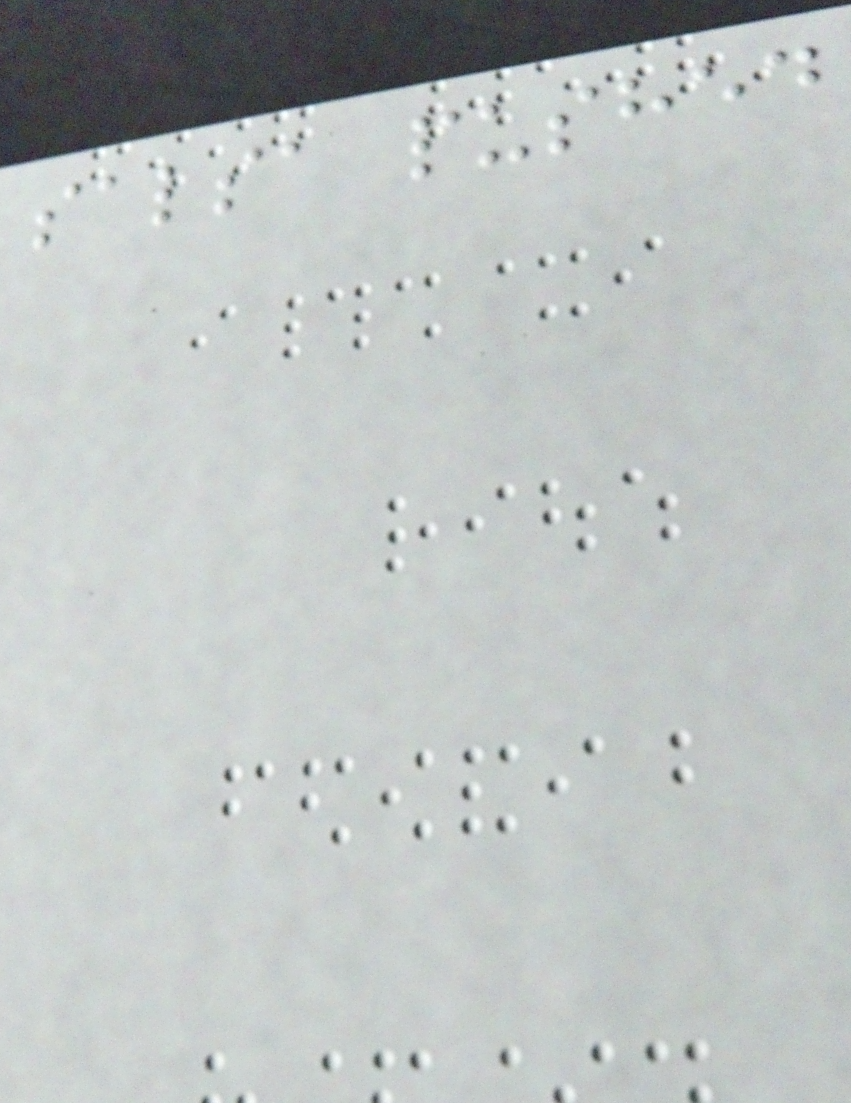salsa pushed
